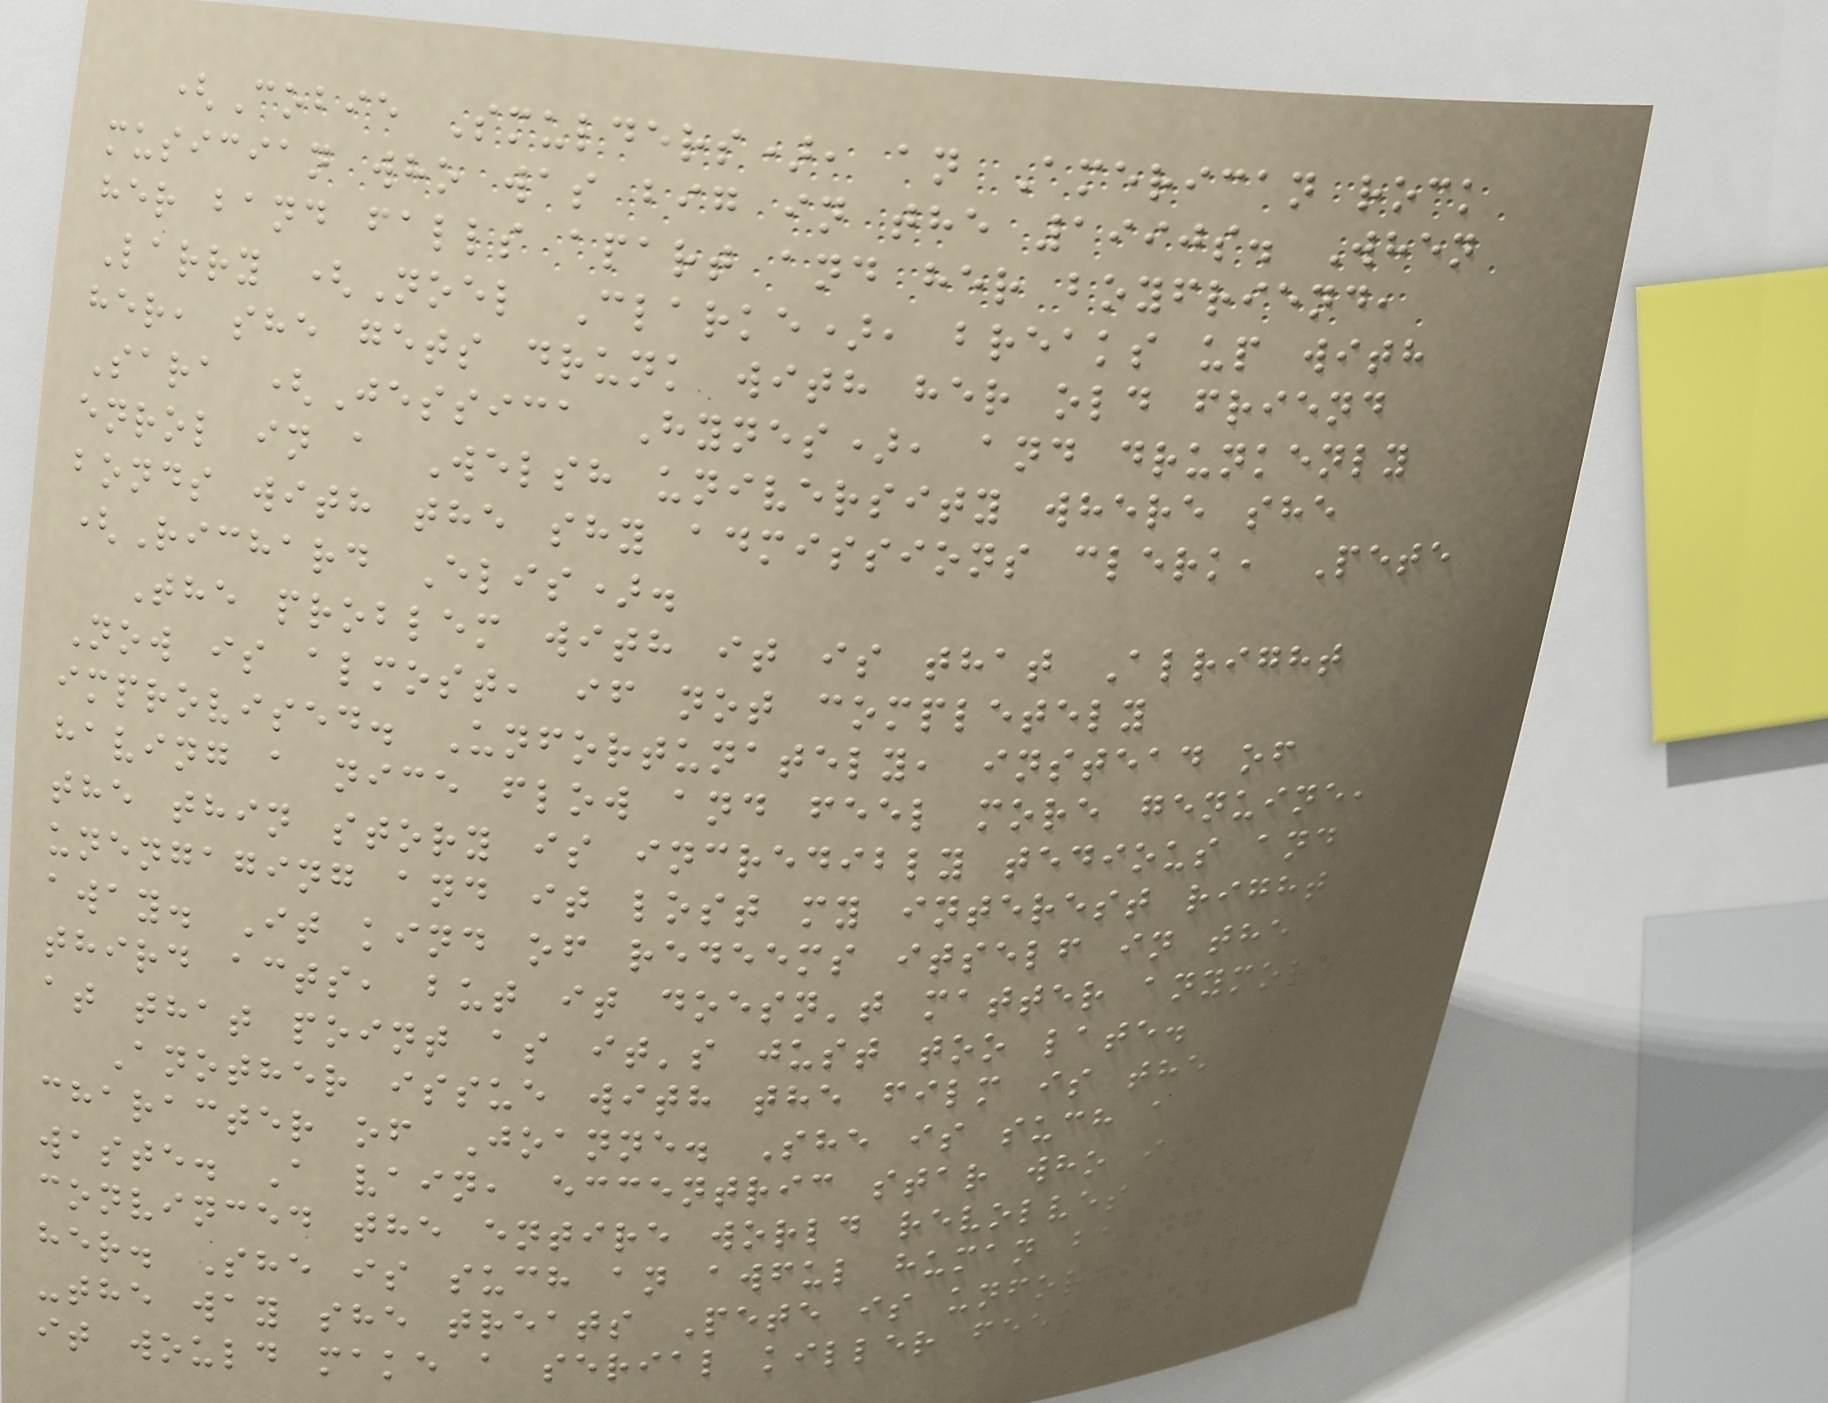(Cobie Smulders), an American rock
musician who was big in the 1990s. When
her band falls apart and her boyfriend,
Larry (Noel Clarke), breaks up with
her, she gets drunk with her old friend
Sara (Jessica Hynes), and drunkenly
enrol in a Welsh university where she
bonds with the shy admissions clerk, Pete
(Richard Elis).
The problem with it is that Alright
Now is almost, if not completely
improvised. Unfortunately, instead of
having a nice flow and feel more genuine,
the thin story is incredibly tedious and
unengaging and it lost my interest right
away. It kind of redeems itself in the
third acts, but it doesn't matter anymore
at that point as it's just too late.
Another issue with the film is the
character of Joanne. She is such a
waste. A vain, eccentric star who is
convinced the entire world revolves around
her. She is such an awful human being
-the way she treats Pete is unforgivable-
it would make a serial killer feel good
